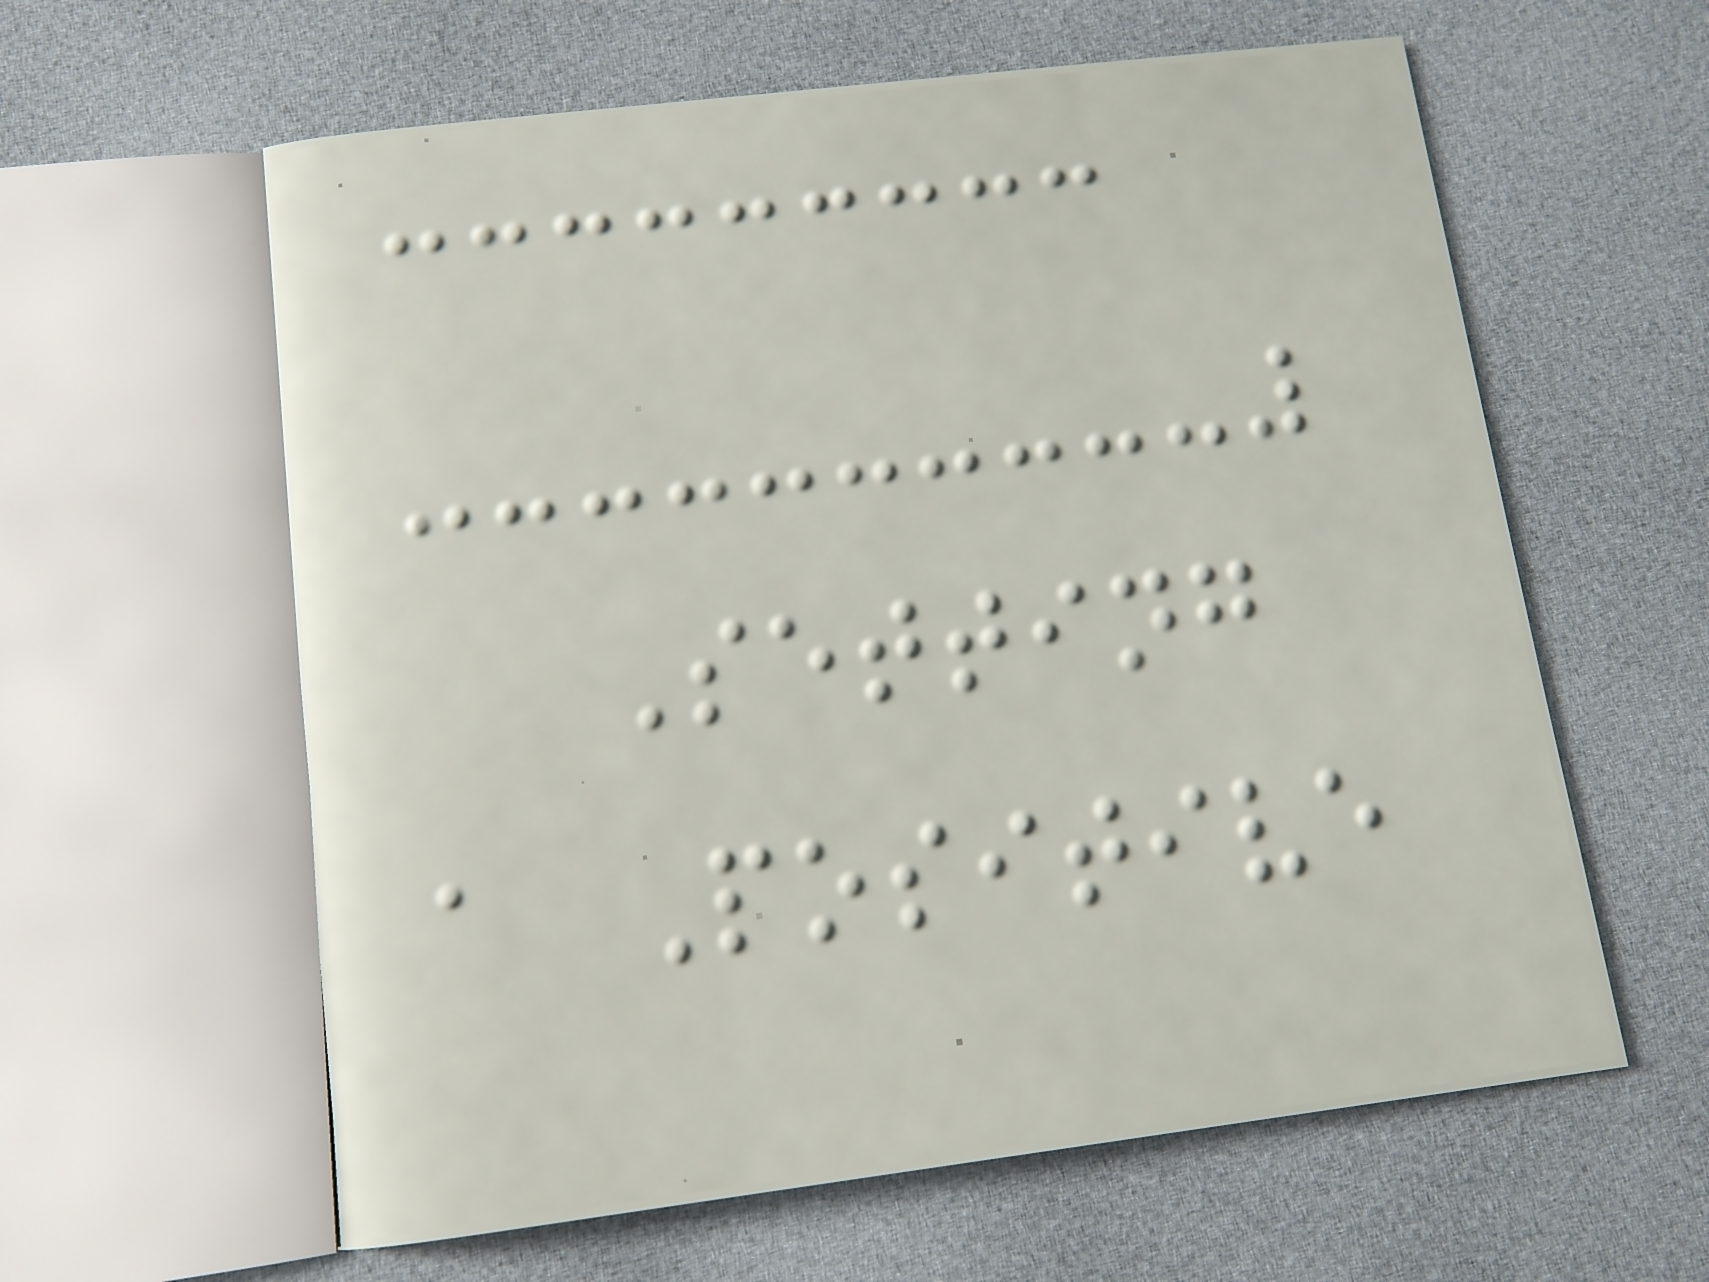Setting
a Positive
